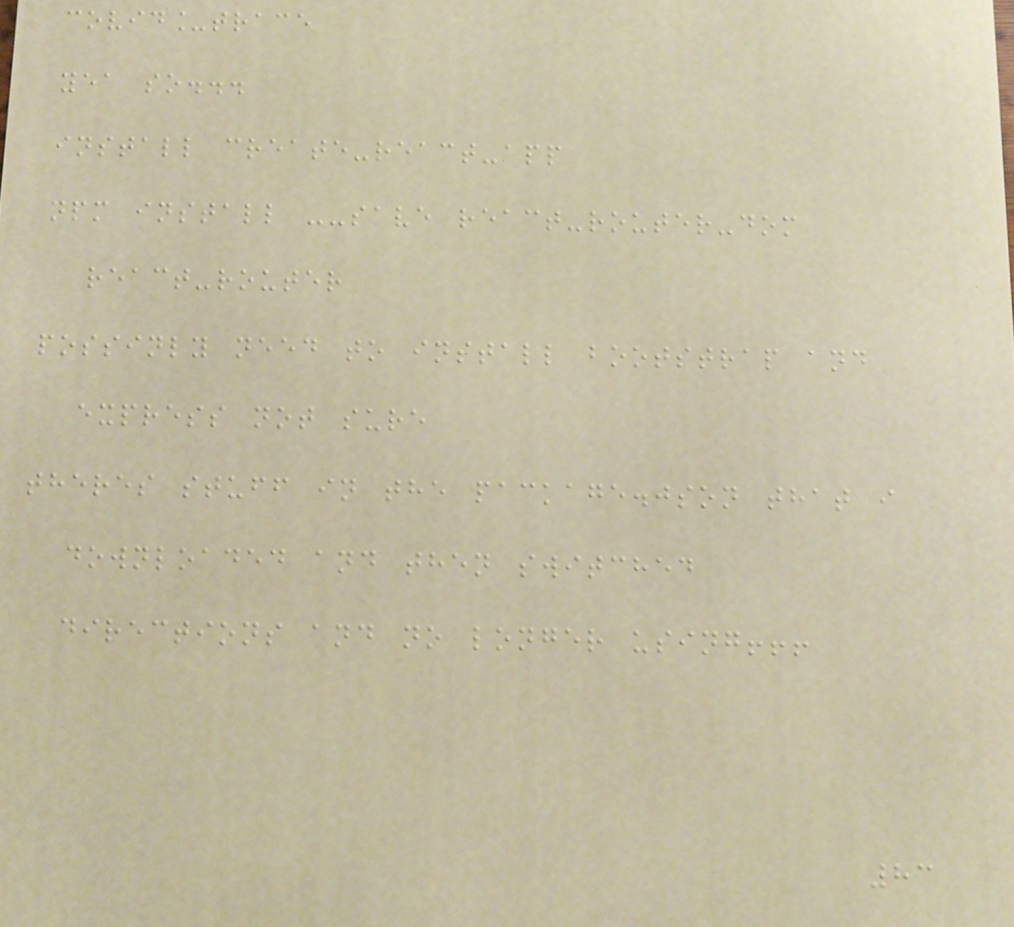covid_trace
yea so...
install create-react-app
npm install --save react-router-dom
react-router
possinly need to install bootstrap and
express not sure
theres stuff in the package.json that i
downloaded and then switched
directions and no longer using!!!
83
